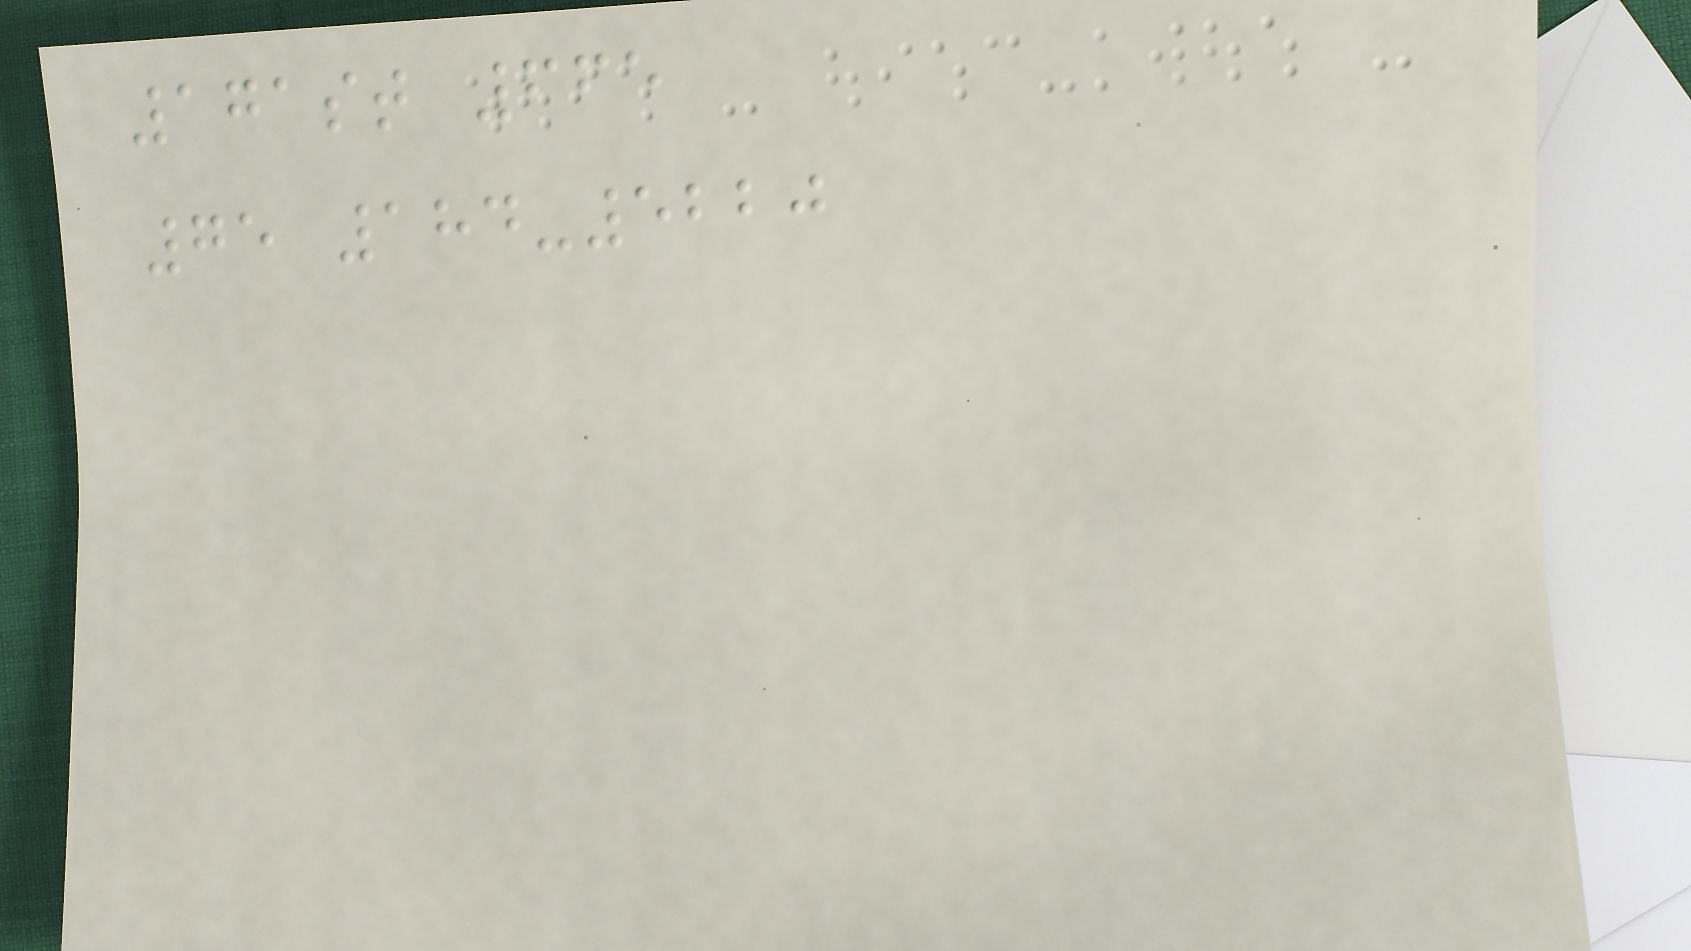171st 665
75 184-5220
